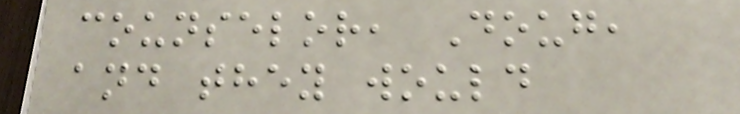counselor, Doug,
and they would
